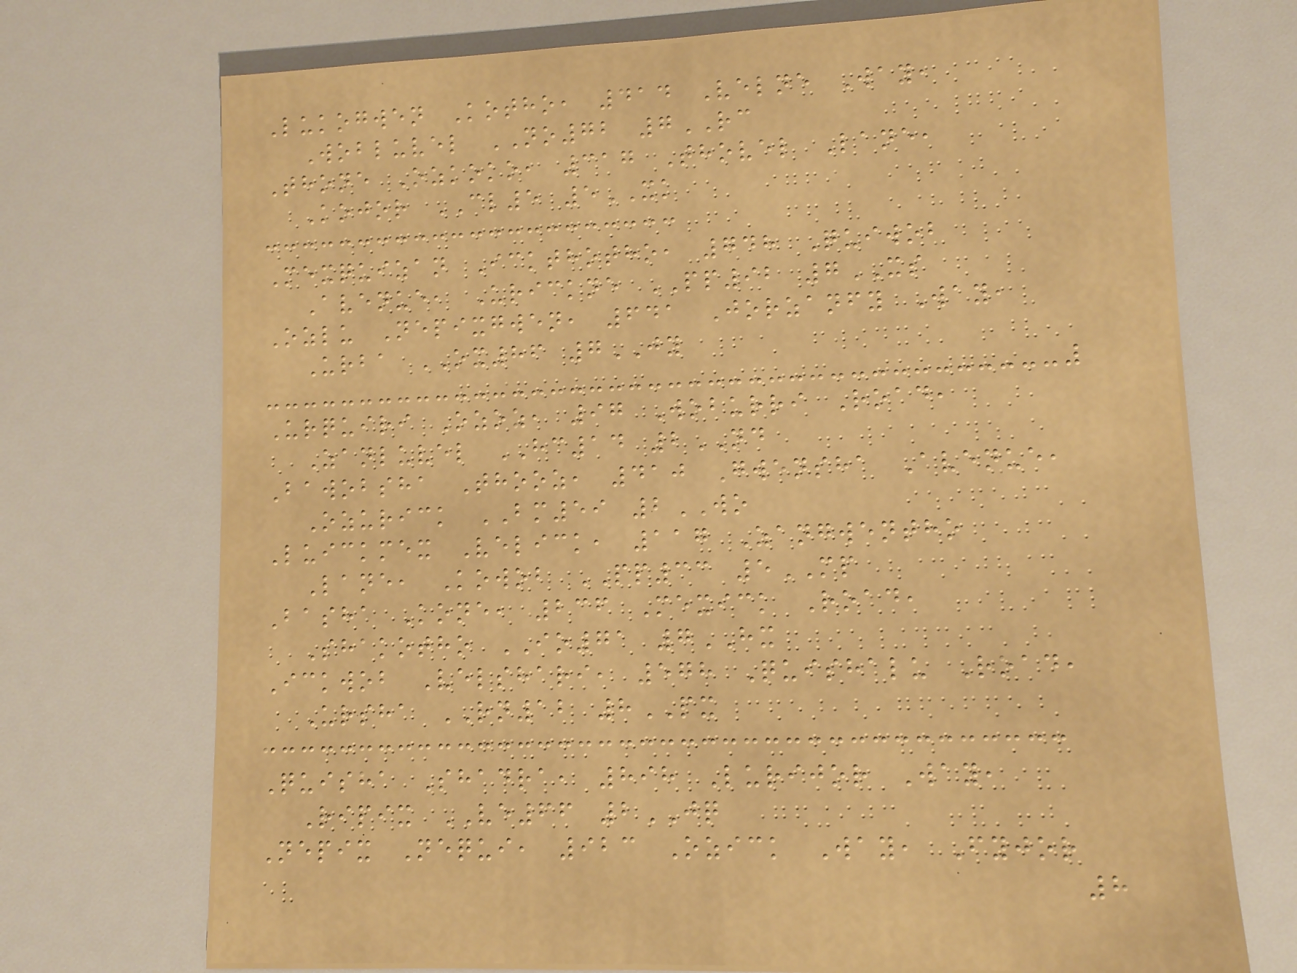Lukogwen Kotho, 414 Velne Way,
Wobluvel NO72 7RC
Thone Ozkoko, 317 Thovel Lane,
Kojor CL5 5XK
Mexquizan Ickthotho, 748 Quiwob
Avenue, Urickne PP92 7XS
Ozlu Nepixgwen, 641 Jorzanfy Way,
Urba OX86 7JY
Urquiri Ozoz, 97 Woburri Road,
Zanluvel HC14 2ND
Bawobsha Thooz, 410 Gwensha Avenue,
Ozurick BM59 2WO
Luickmex Velick, 117 Zangwentho
Lane, Kowob PP33 5MP
Basha Kone, 236 Mexick Road,
Shakotho IO71 7HX
Ickwob Velshari, 578 Quishalu Road,
Ursha RN12 8PX
Quisha Shadra, 898 Lurijor Way,
Ripix VE66 2JQ
Nepix Nequi, 923 Ozick Way, Fyjor
8
